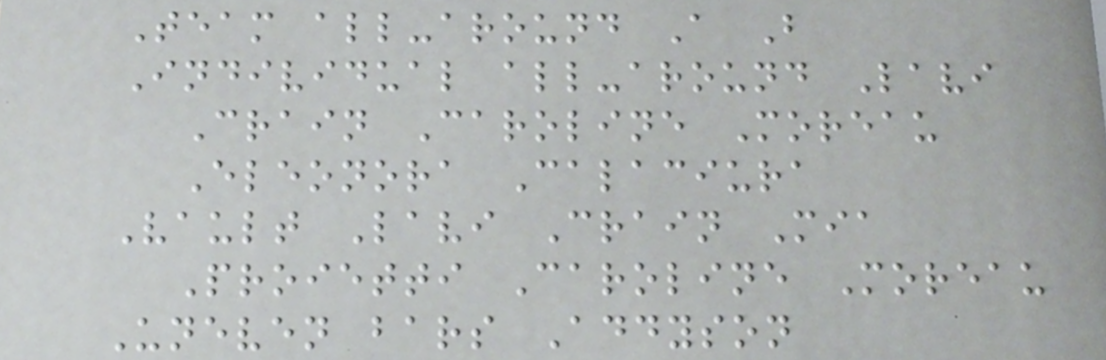Team all-around A B
Individual all-around Lavi
Crain Caroline Moreau
Eleonora Calaciura
Vault Lavi Crain Mia
Proietti Caroline Moreau
Uneven bars Addyson
